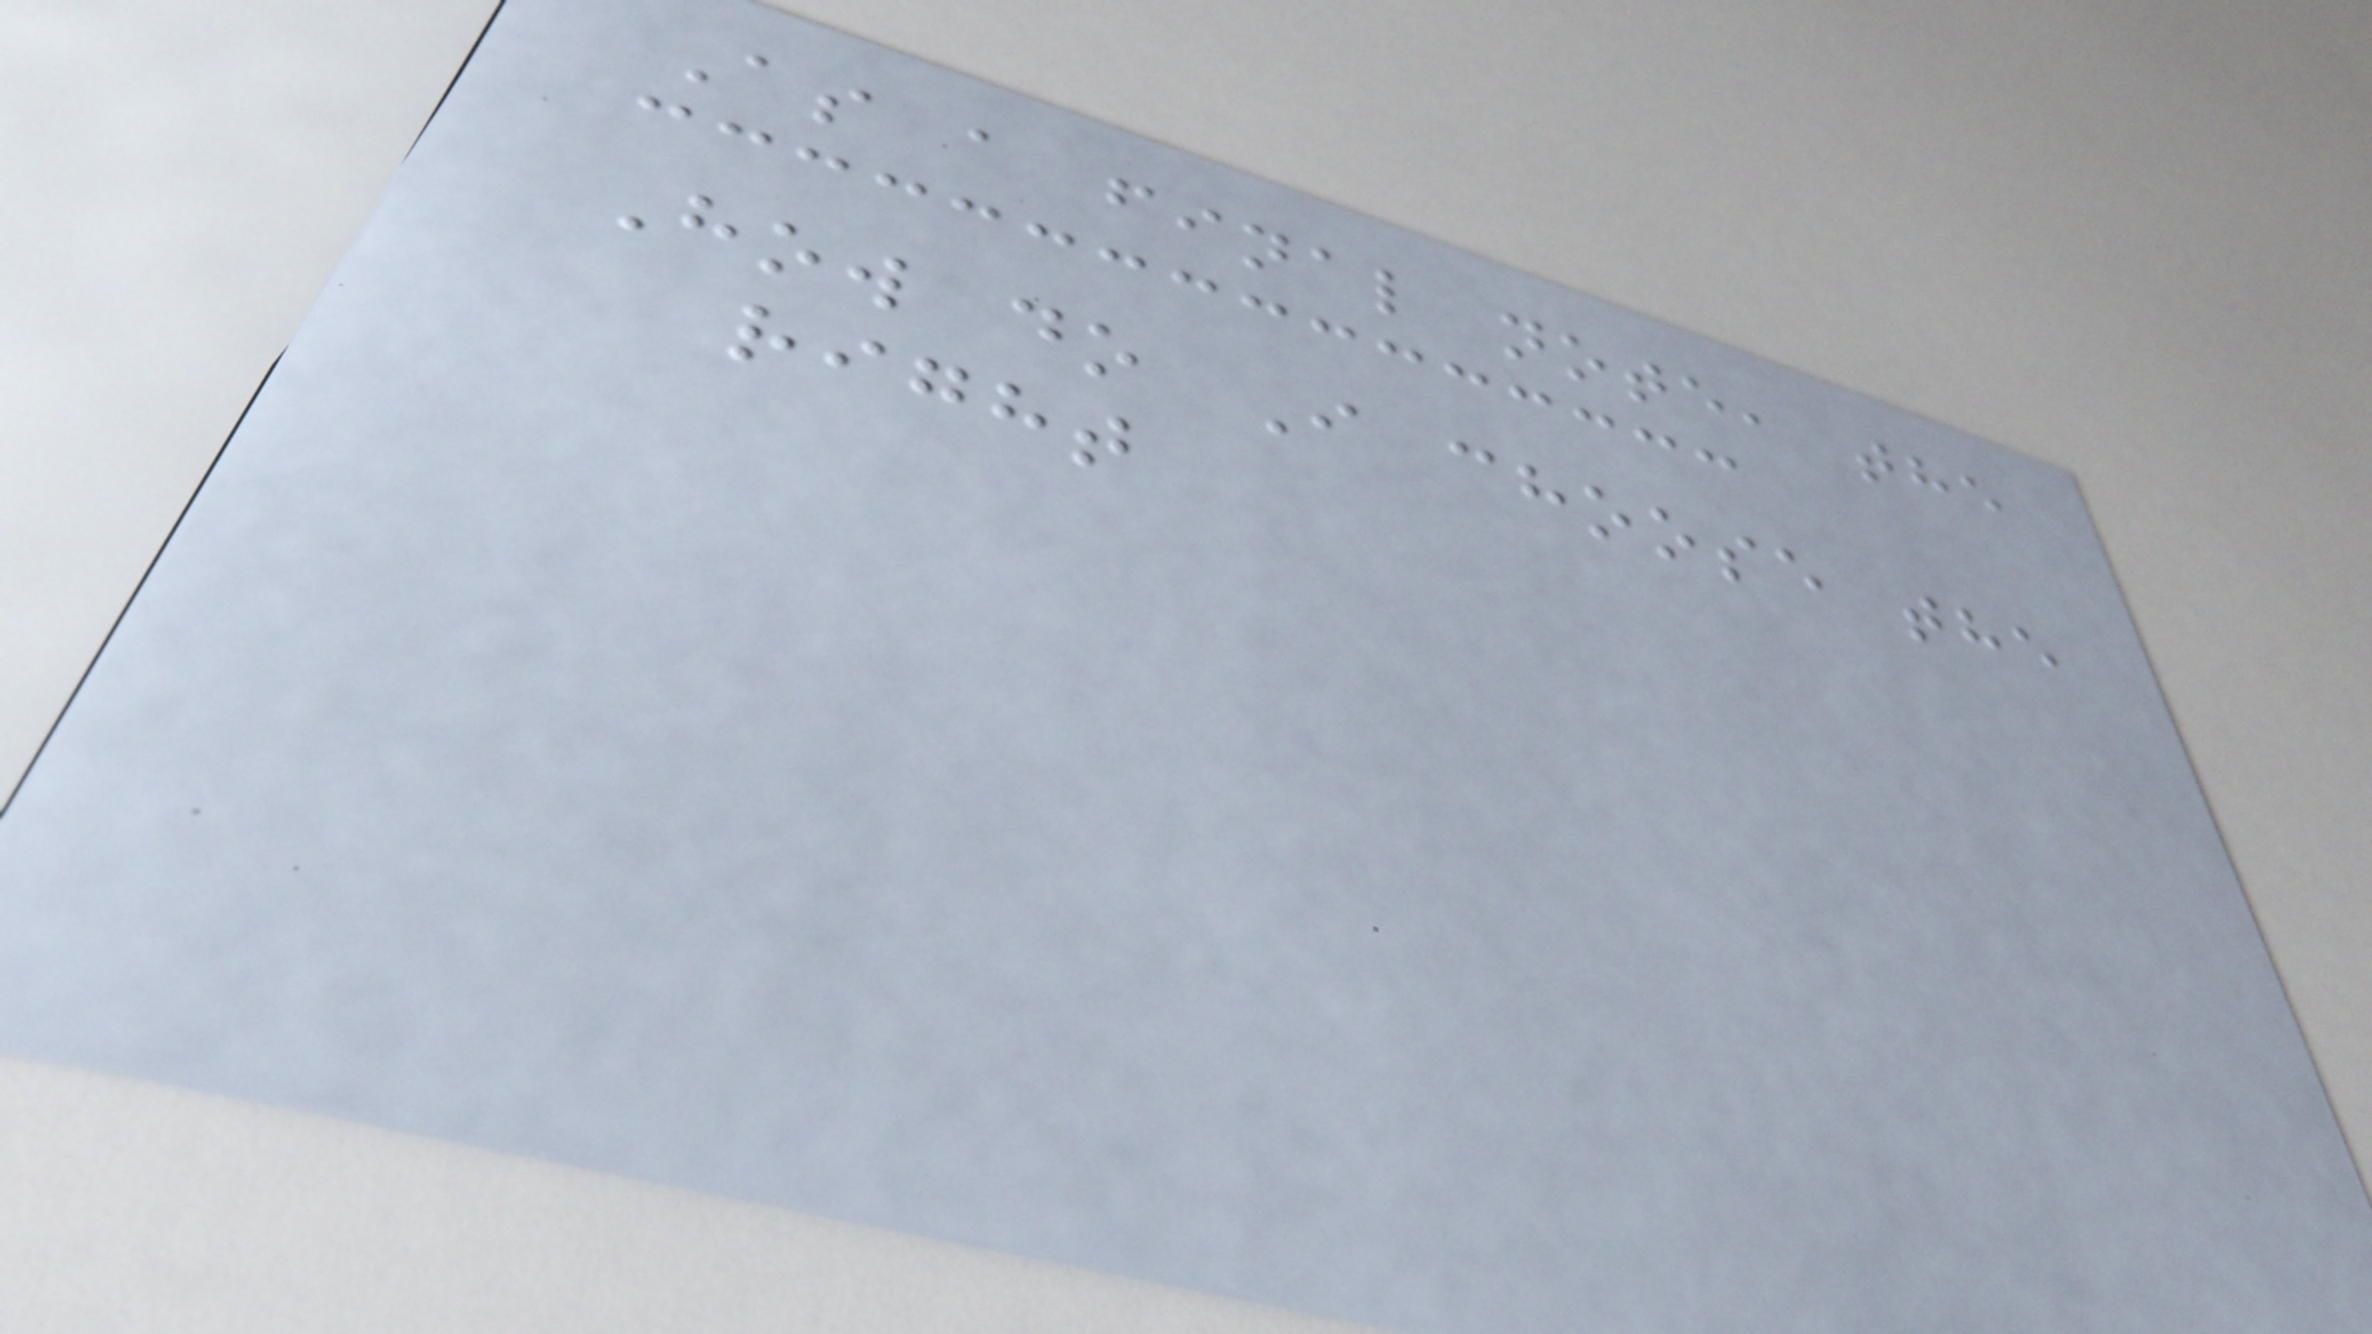As a final note, the
How do I choose the
right
